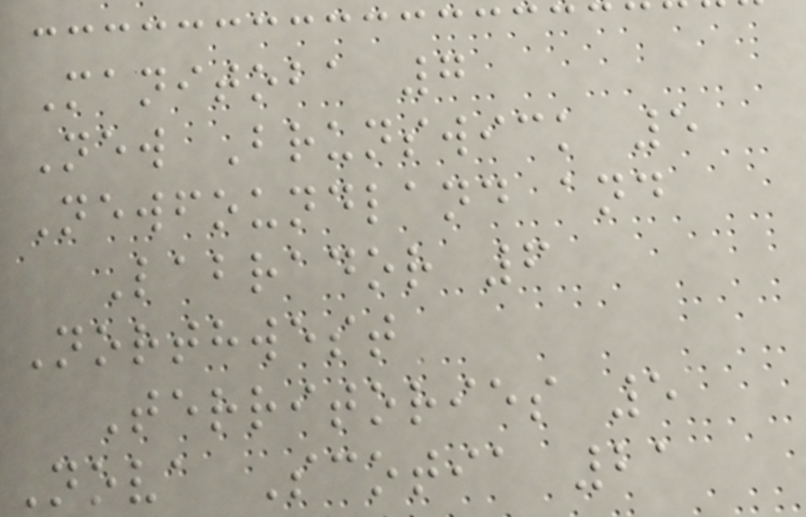Manitoba 7
New Brunswick 5
Newfoundland and
Labrador 6
Northwest
Territories 5
Nova Scotia 21
